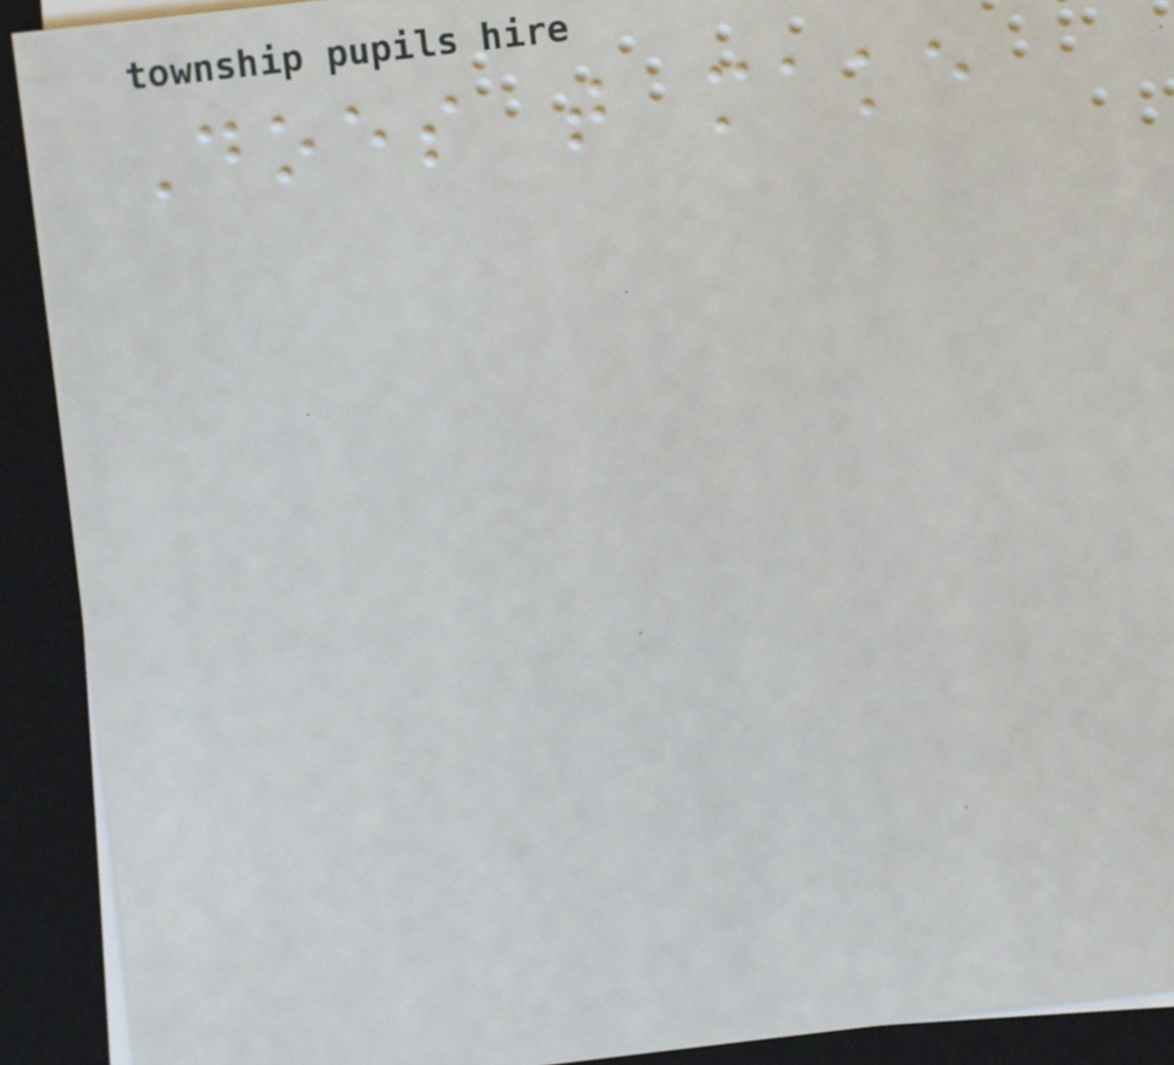Does that make
